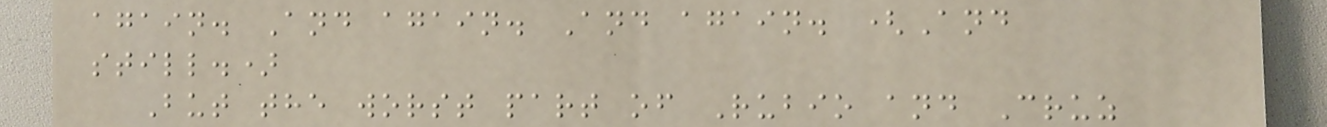again. And again. And again. (And
still.)
But the worst part of Rubio and Cruz
